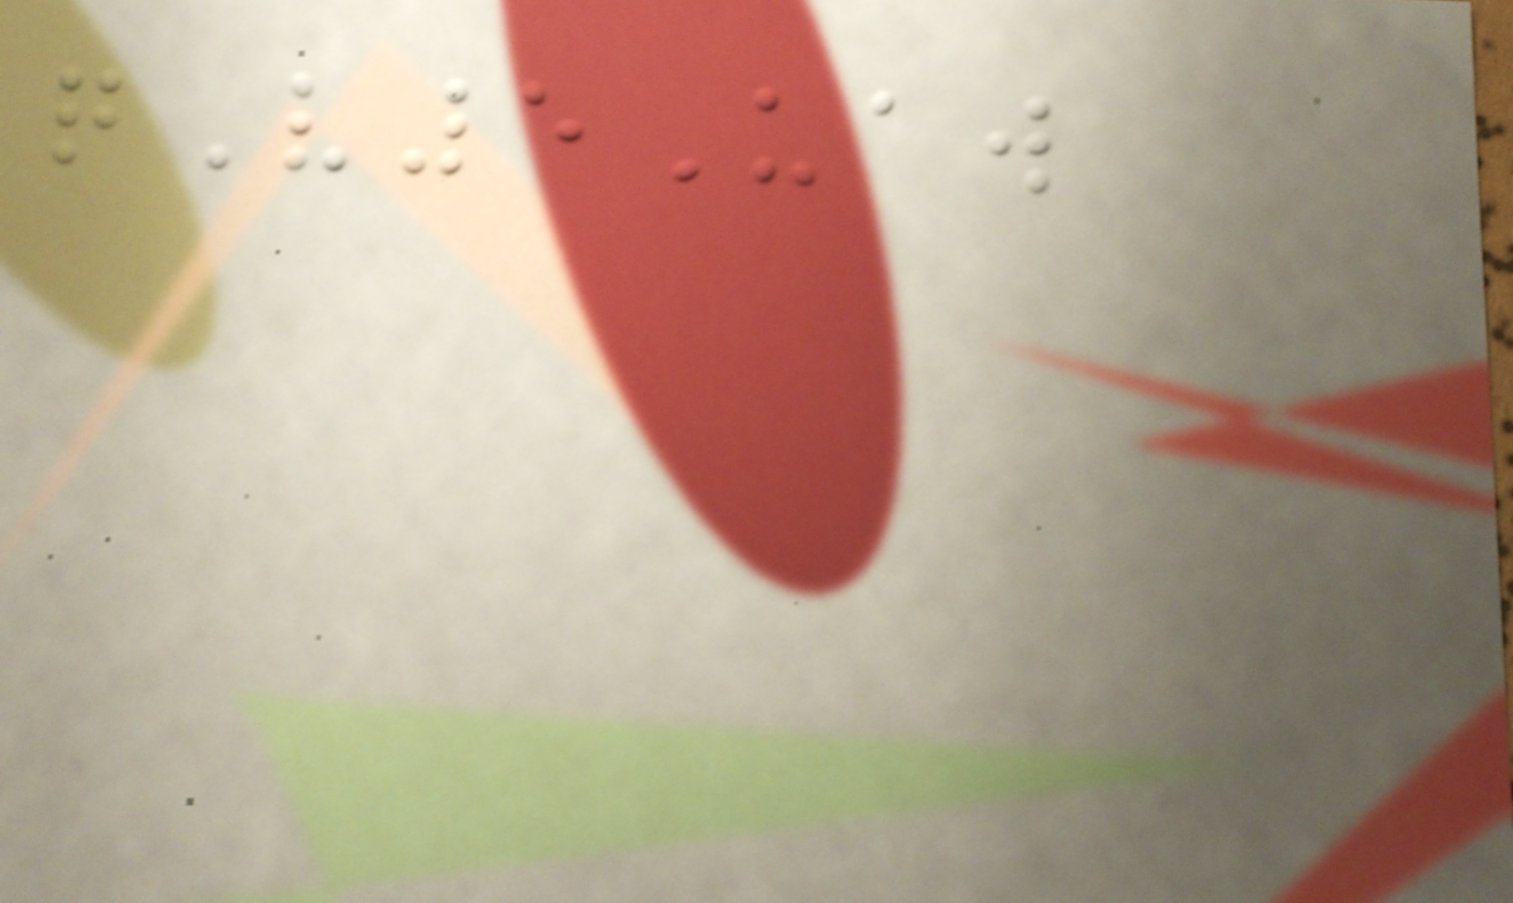qV5Uaw
